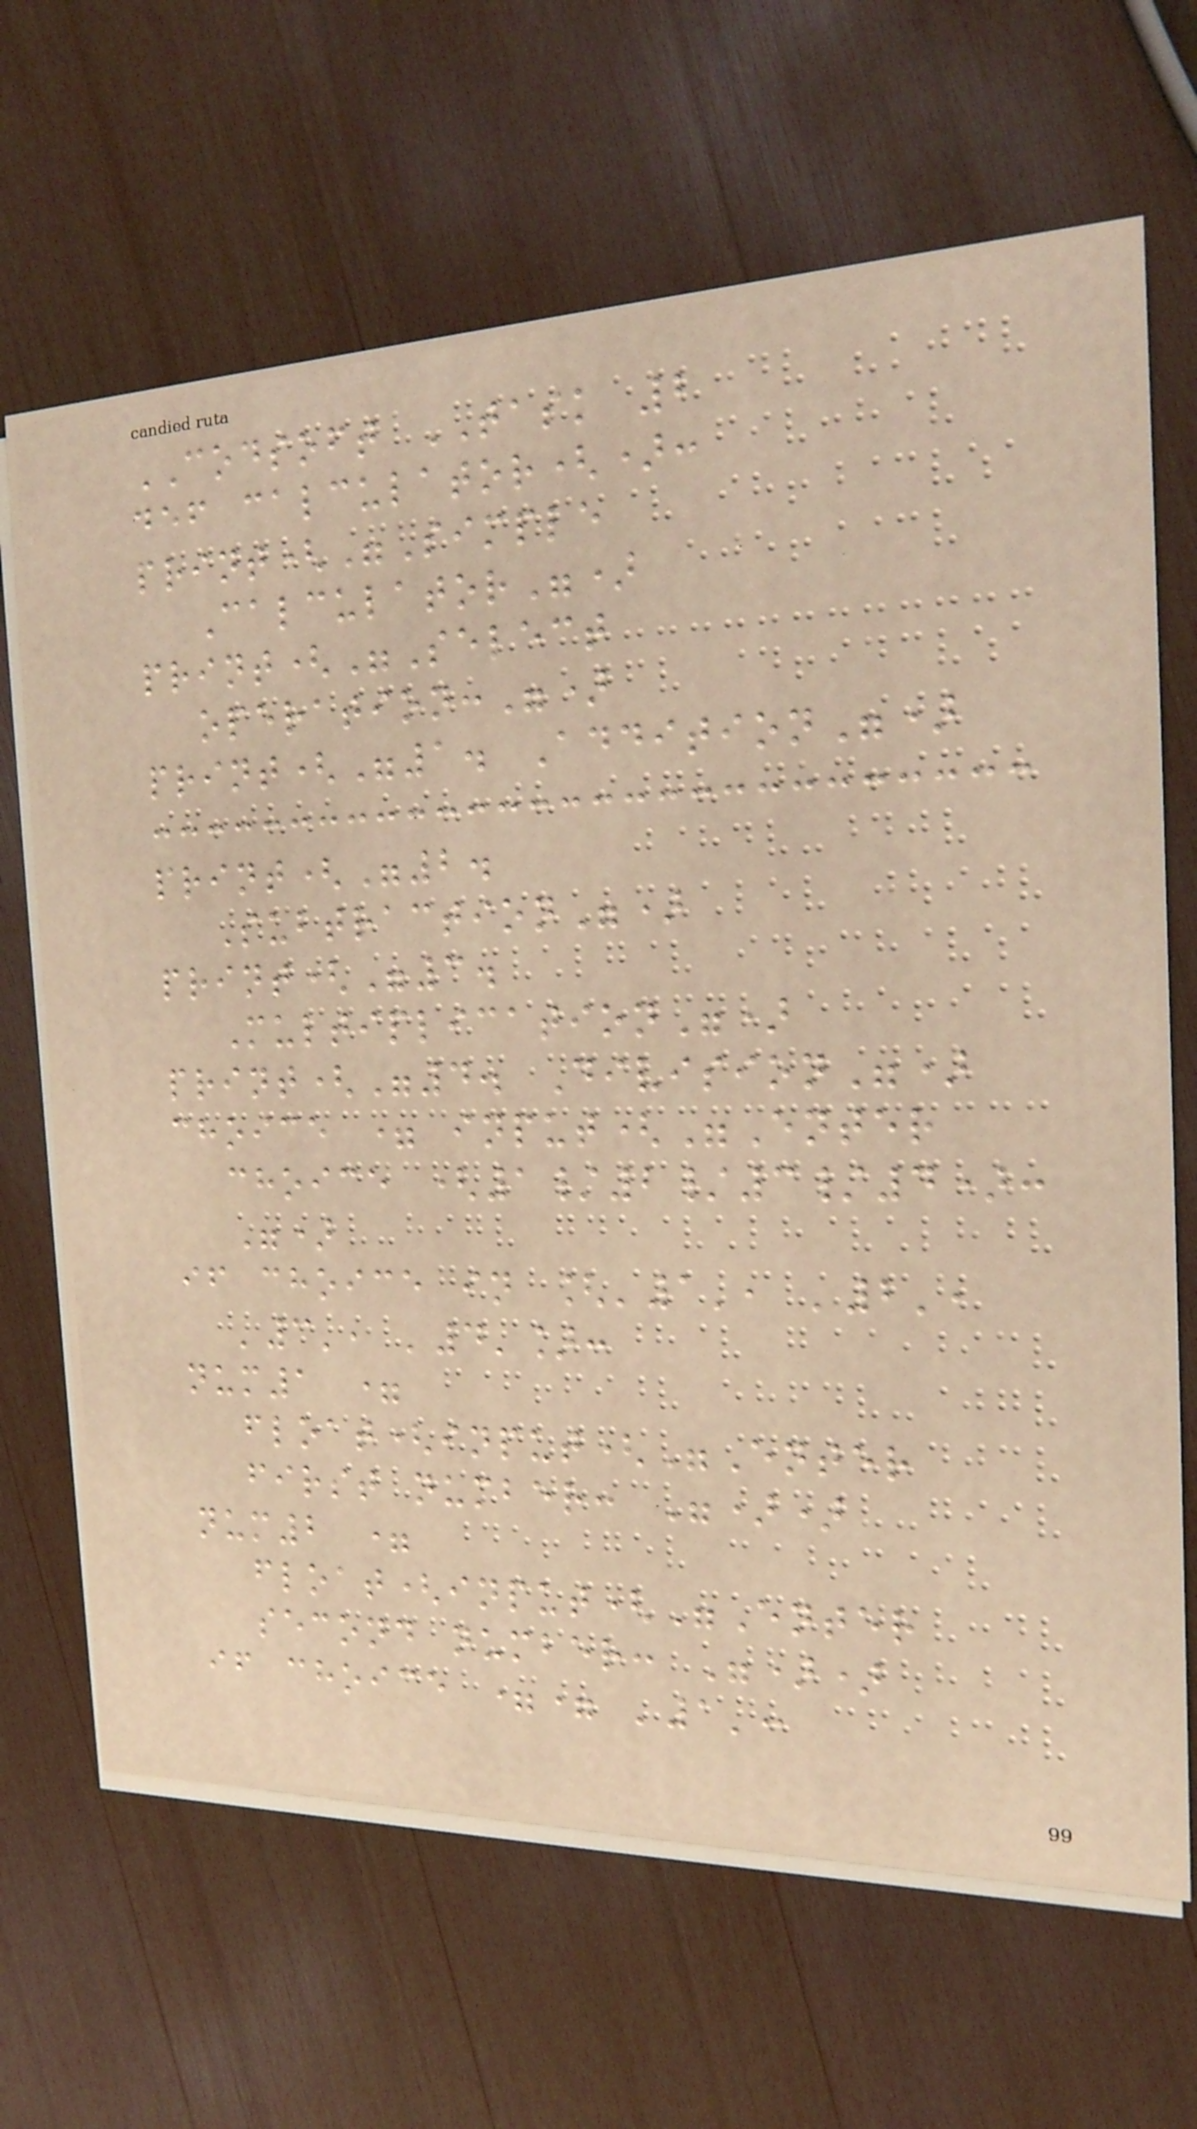CODSOFT TASK 2
def calculator():
print("Simple
Calculator")
print("Select
operation:")
print("1. Addition")
print("2.
Subtraction")
print("3.
Multiplication")
print("4. Division")
choice = input("Enter
choice (1/2/3/4):
")
if choice in ['1', '2',
'3', '4']:
num1 =
float(input("Enter
first number: "))
num2 =
float(input("Enter
second number: "))
if choice == '1':
